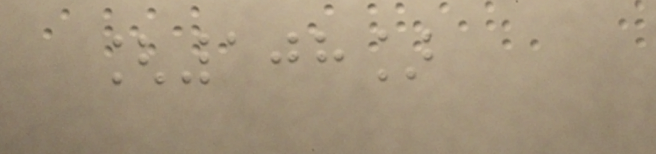[108]
